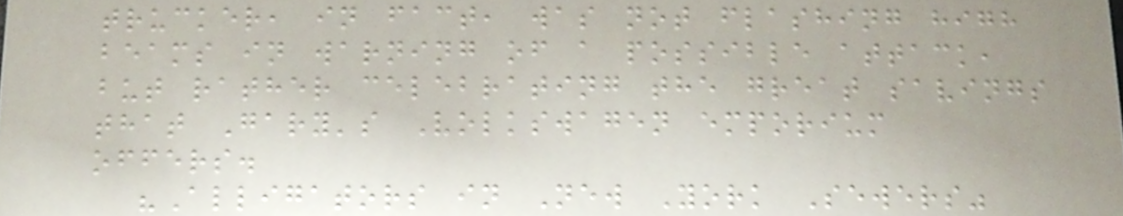trucker, in fact, was not flashing high
beams in warning of a possible attack,
but rather celebrating the great savings
that Gary's Volkswagen emporium
offers.
"Alligators in New York Sewers"
